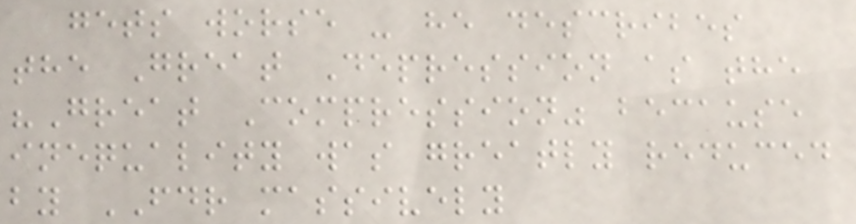gets worse - he describes
the Great Depression as the
"Great Compression" because
inequality was greatly reduced
by FDR massively
